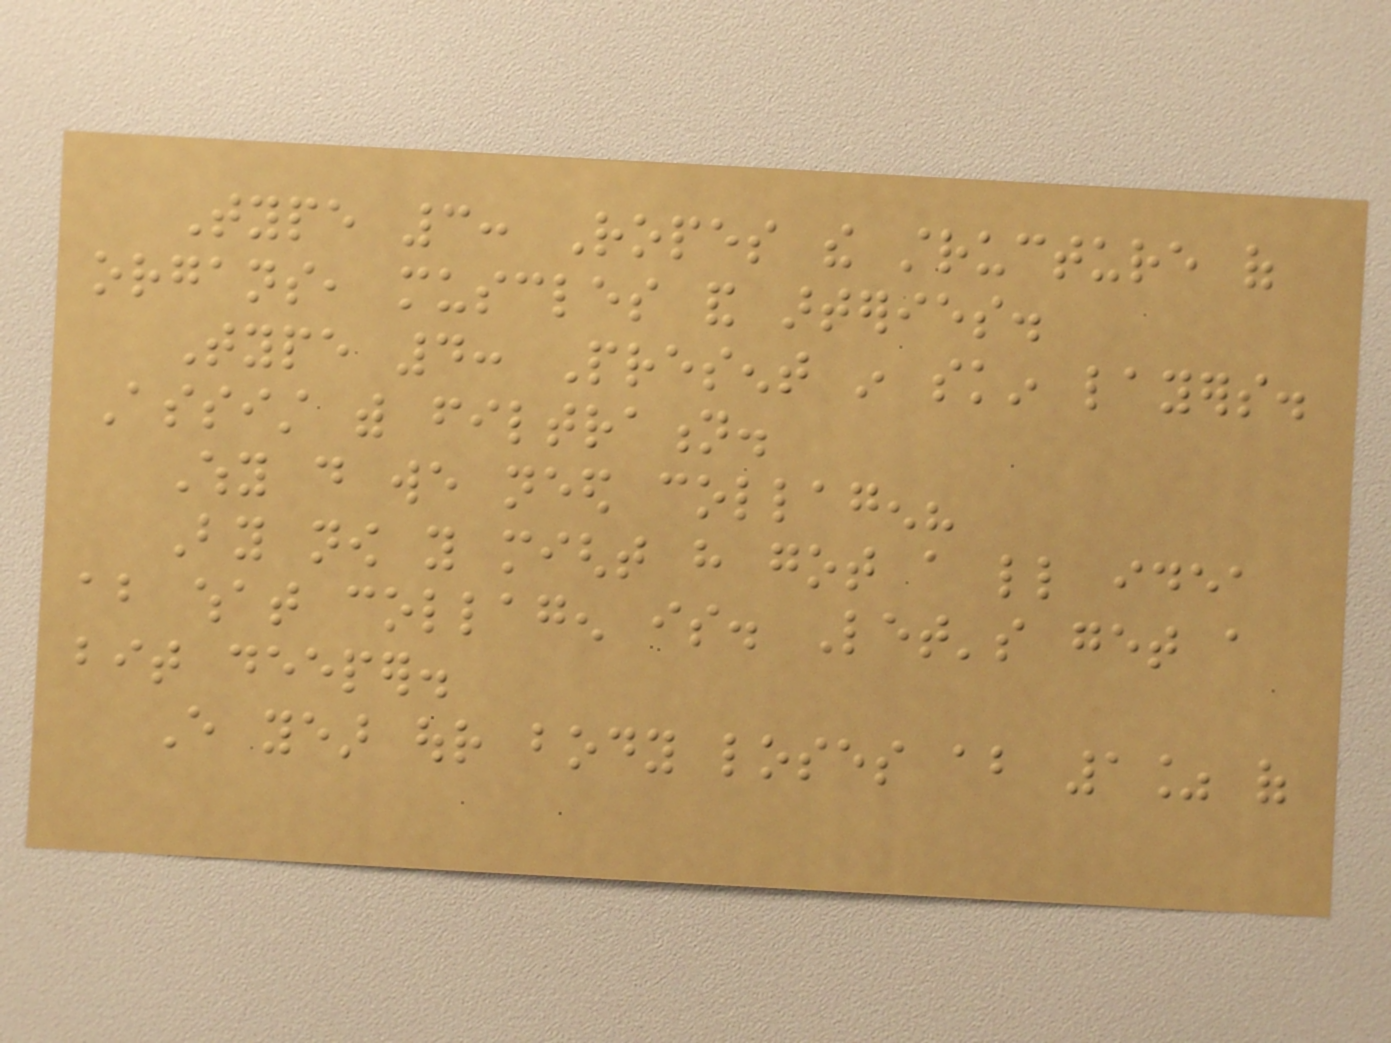Type 3: Ropes the structure of
organs, muscles and arteries.
Type 4: Present in skin layers.
Assist with filtration.
Why do we need collagen?
By now you might have got a little idea
about what collagen is. Let's get a
bit deeper.
Every year our body loses about 1% of
